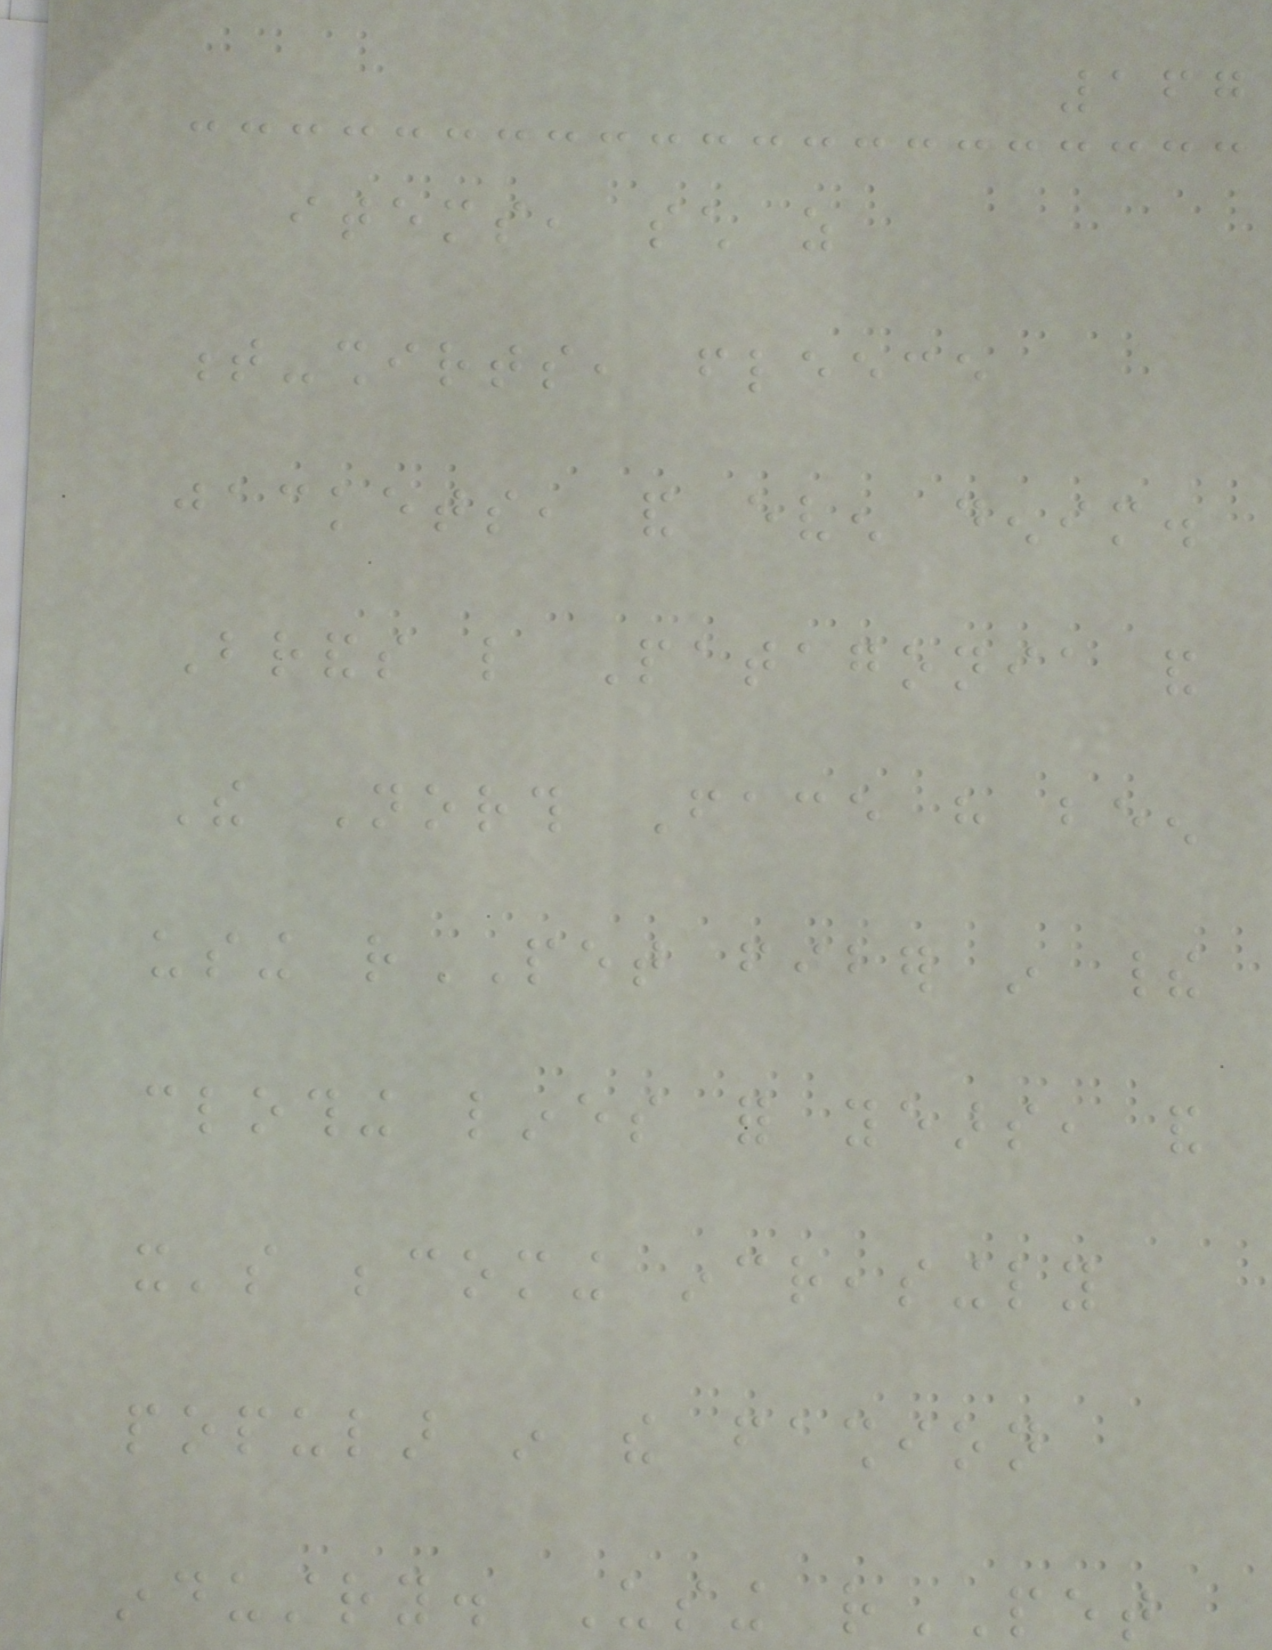167
items, such as
t-shirts, fleece
jackets, and even denim.
Brands like Patagonia and
The North Face have been
using rPET fiber in their
clothing lines for years, and
it's becoming increasingly
popular in the fashion
industry. Using rPET
